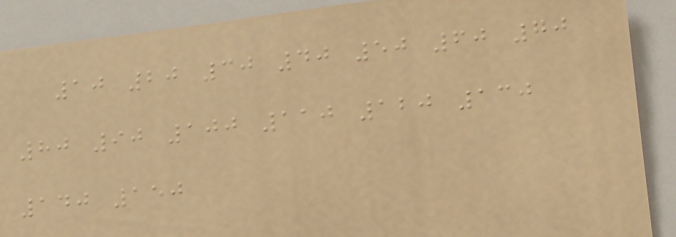10 20 30 40 50 60 70
80 90 100 110 120 130
140 150
